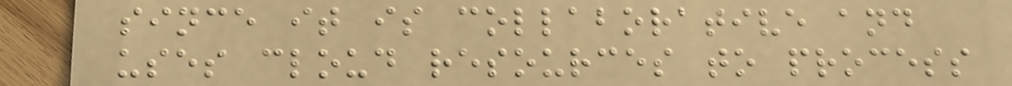since it is collaborative and
uses cloud resources to process
